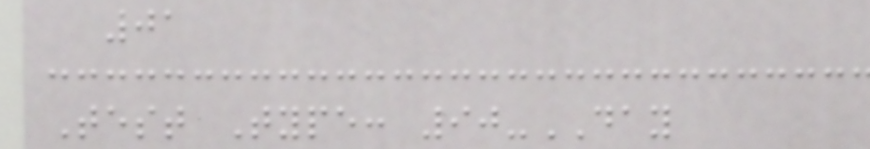01
Test Type: 90-DAY
